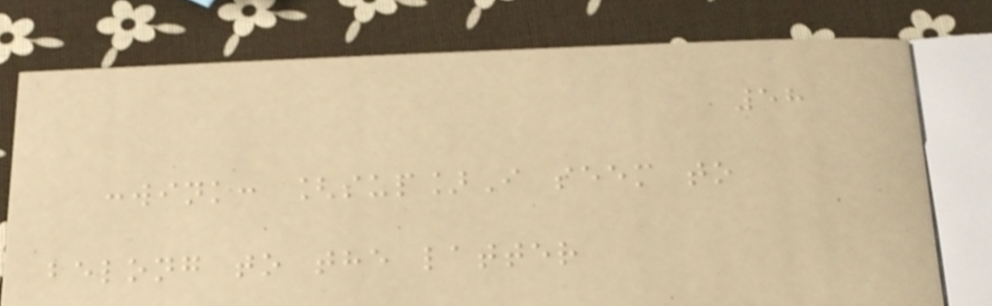58
:wink: [sup]I seem to
belong to the latter
